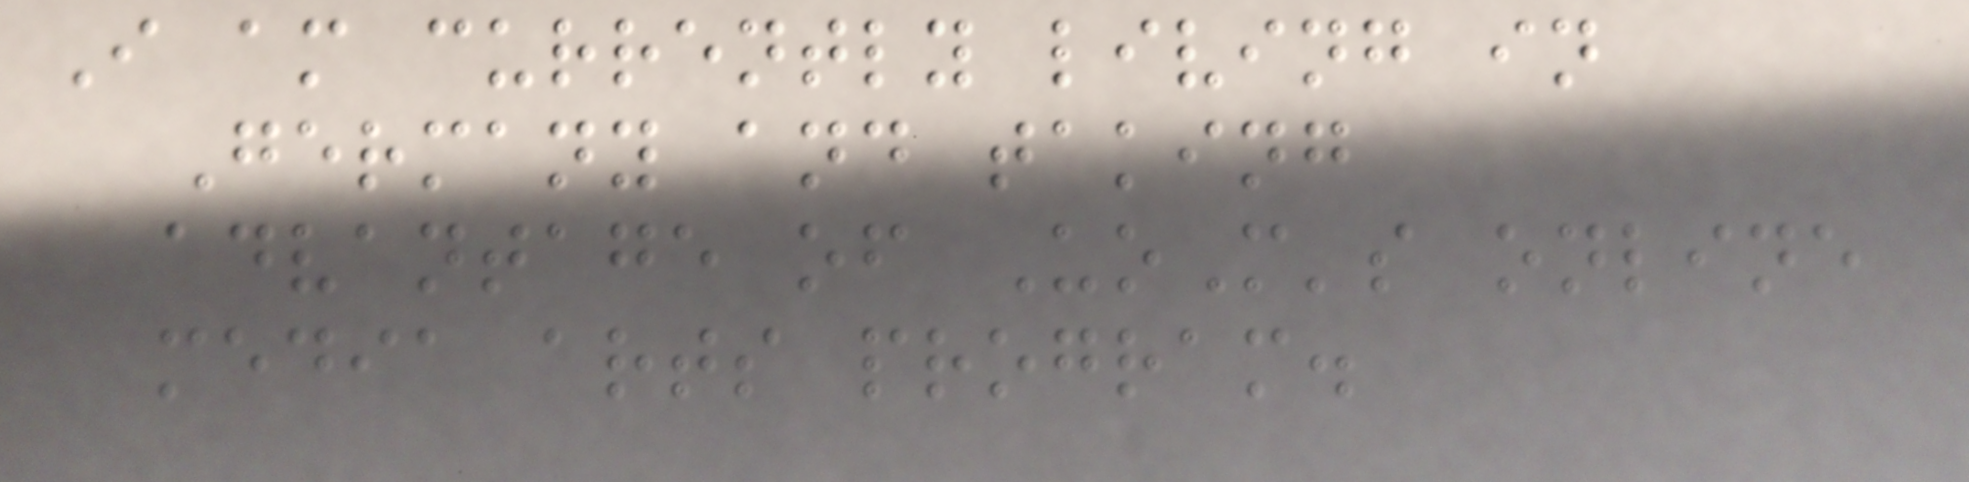I am currently living in
Germany and taking
advantage of UoM's online
media arts program.
